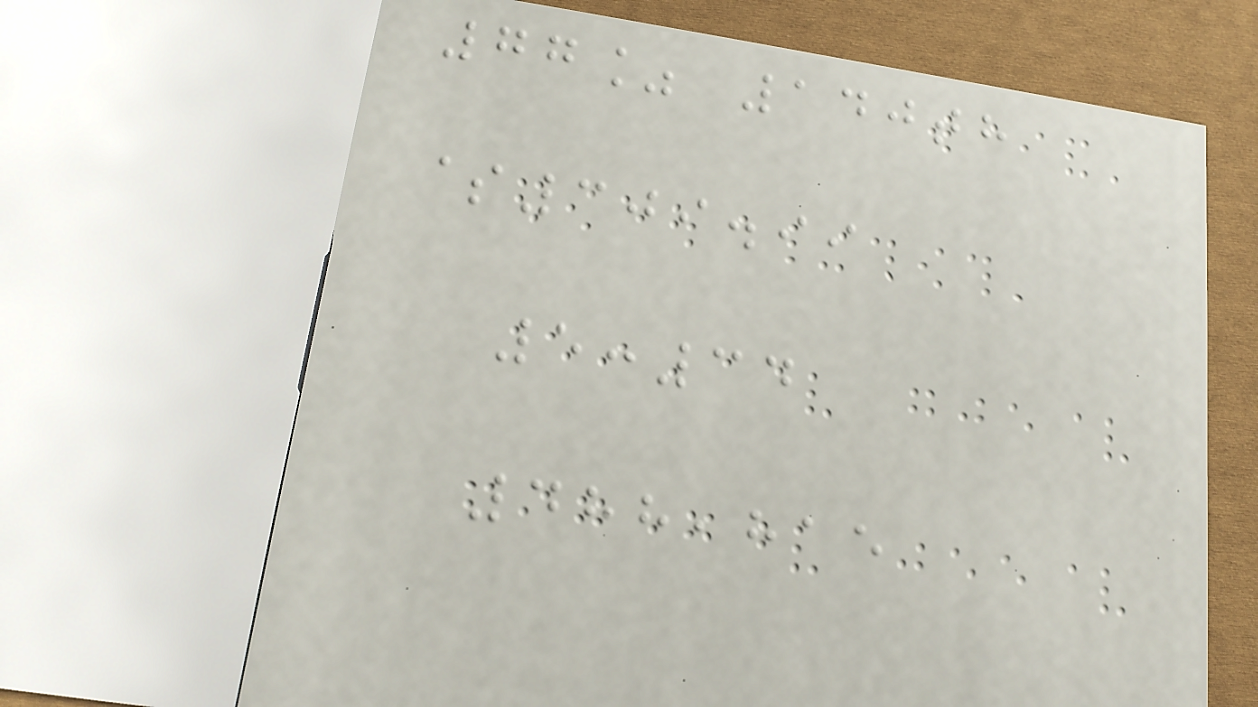77% 140th
$309.99
5:34
488,815
